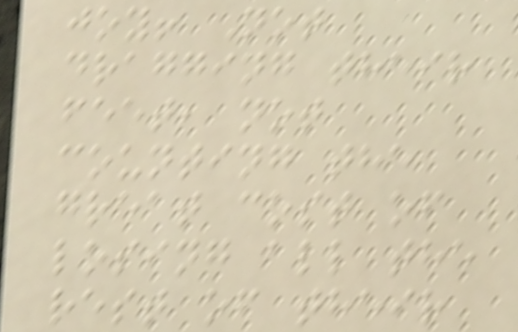joy! Not
dragging their
feet, not
counting the
great cost of
losing all the
rest of their
